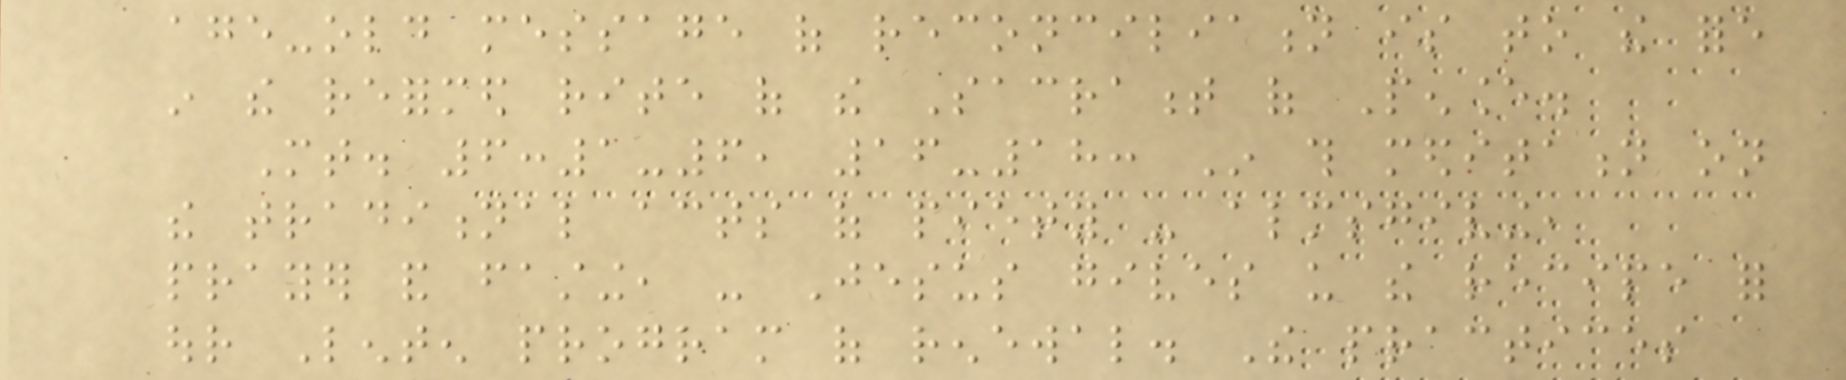age-old message of reconciliation is to the fore
in the reformed rite of the Sacrament of Penance.
Mt. 6:1-6, 16-18: In this meditation on
the traditional acts of piety - almsgiving,
prayer and fasting, - Jesus gives us the recipe for
our Lenten program of renewal. The practices
